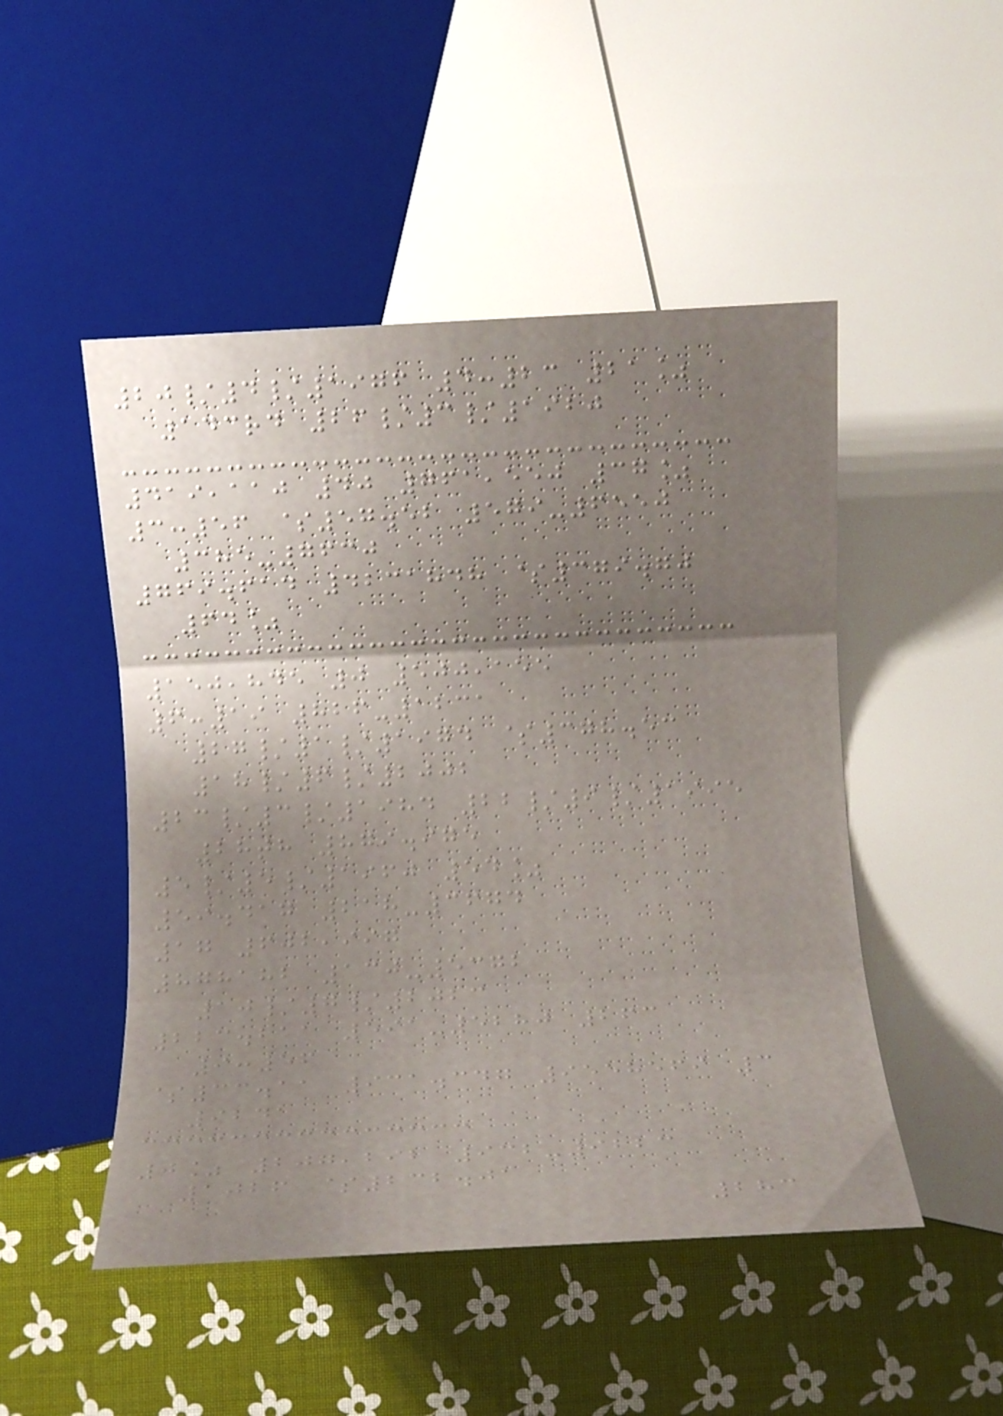20/4/1976 4:23 21%
143rd 26/3/1920
419,110 40 761,550 37%
3:56 $57.52 579-6550
385-7630
769.614 4231848 $379.70
64%
150,845 0 500,155
6:19 826-1231
27/1/1974 $378.53
18/6/2002
23/3/1984 22/9/1995
28th 879.975
5/5/1960 54%
59.417 218-3674
17 602,997
878182 130-5372
10/7/2023
223.211 591-5280 263
9:56
$33.11 931.347 9558569 3
9241
0% 207,292 932-9223
1026 $232.01
283
